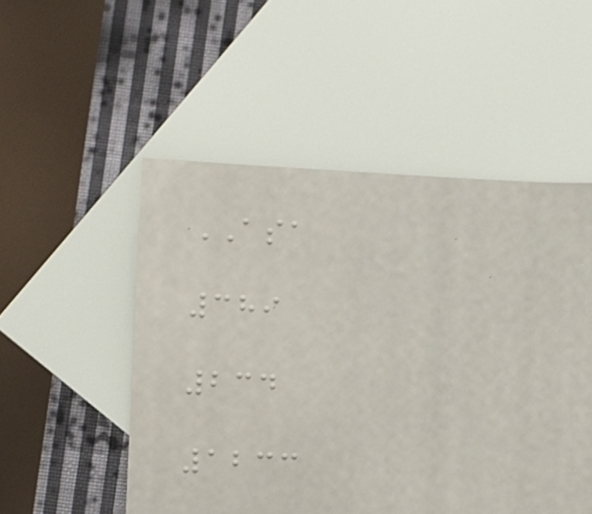ASA
389
234
1233
